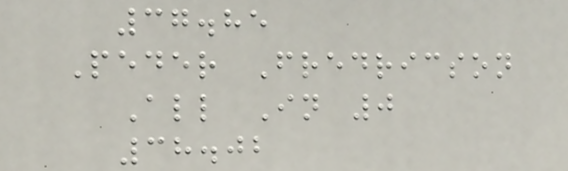37.85
Peder Fredricson
All In 0
38.02
